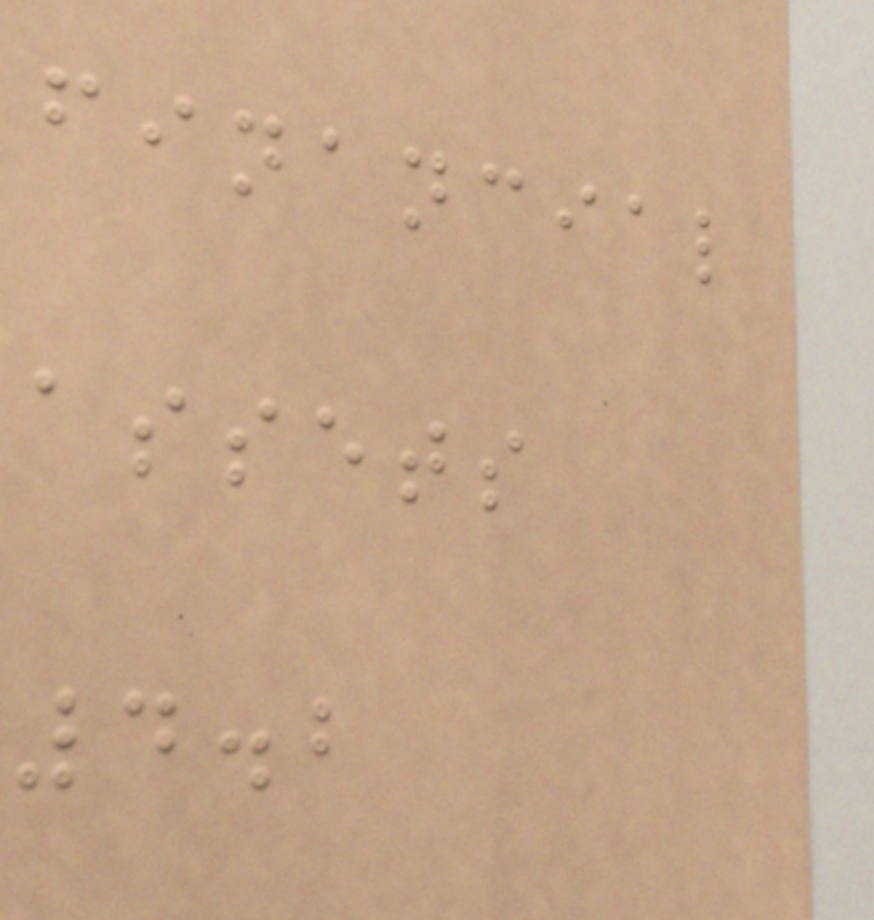financial
assets
4.2
